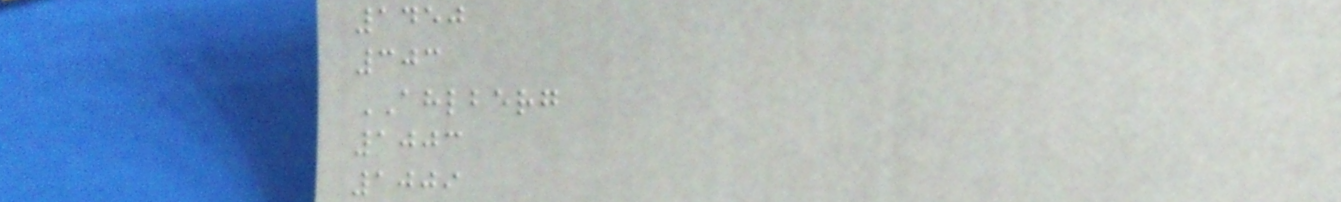1450
303
AHLBERG
1003
1009
